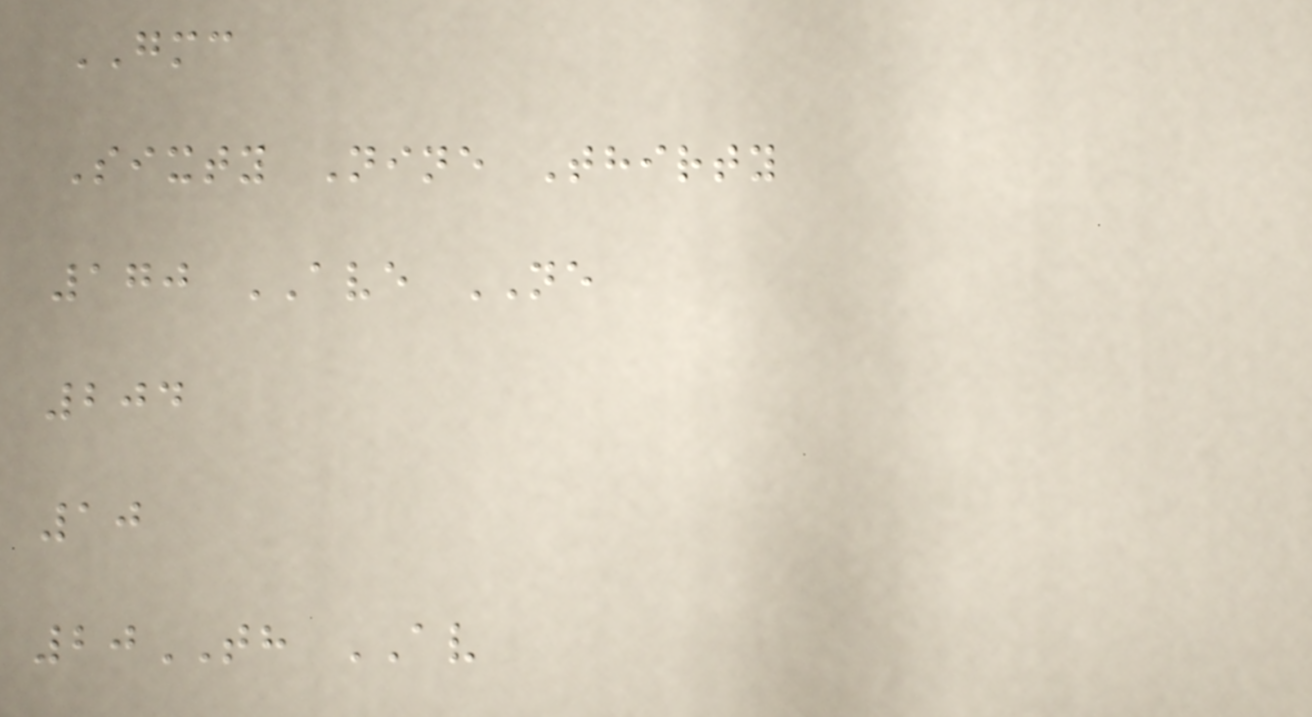GMC
Sixty Nine Thirty
170 AVE NE
204
10
20TH AV
